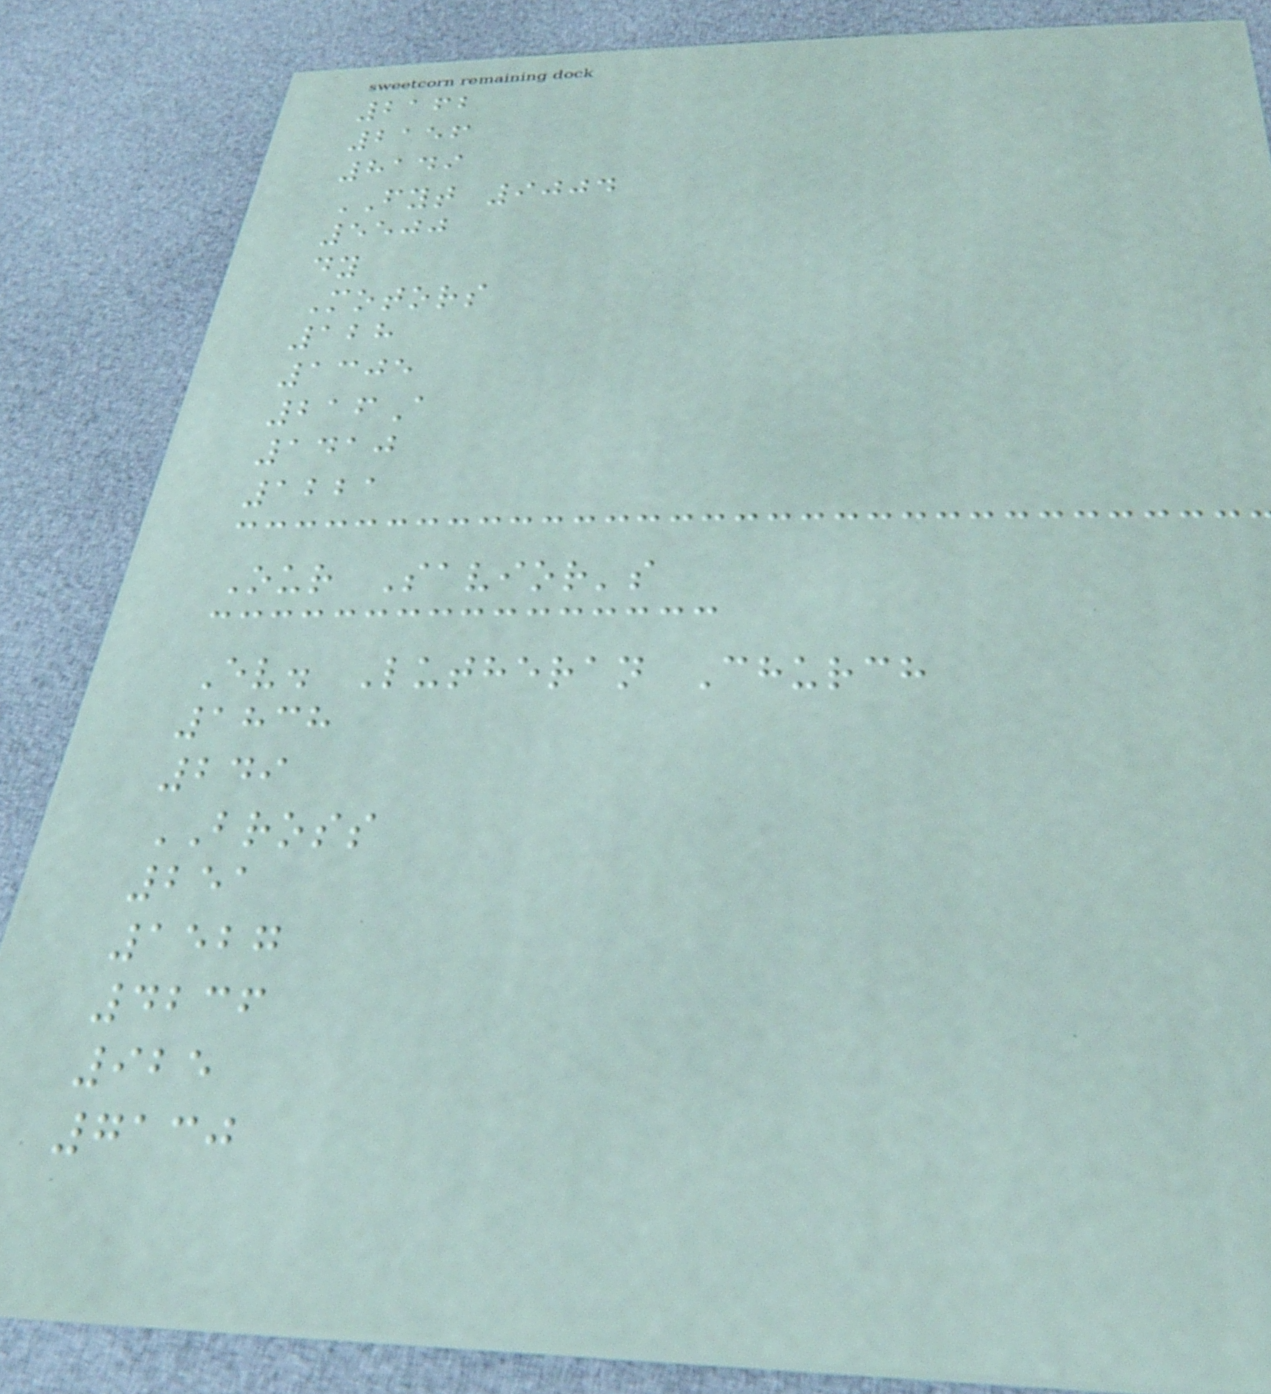2162
2156
8149
FYT 9004
5500
dy
Motors
128
1305
216A
1410
1221
Our Savior's
Ev. Lutheran Church
1838
249
BROSS
251
1527
4236
925
7130
